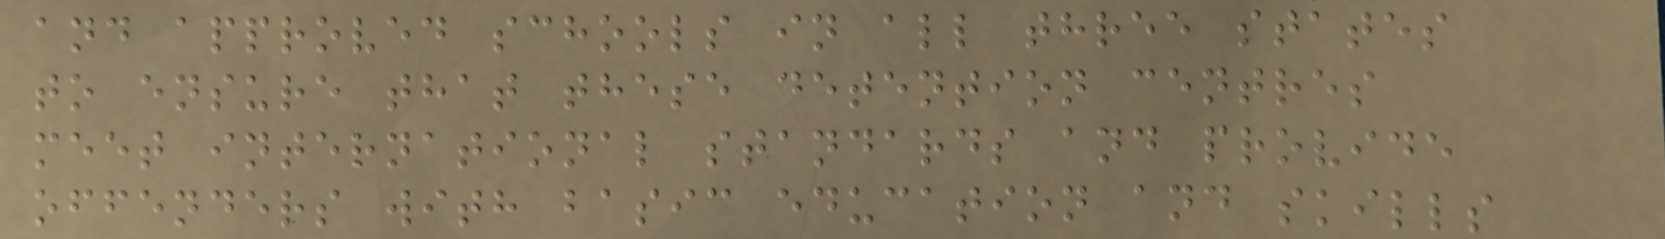and approved schools in all three states
to ensure that these detention centres
meet international standards and provide
offenders with basic education and skills
